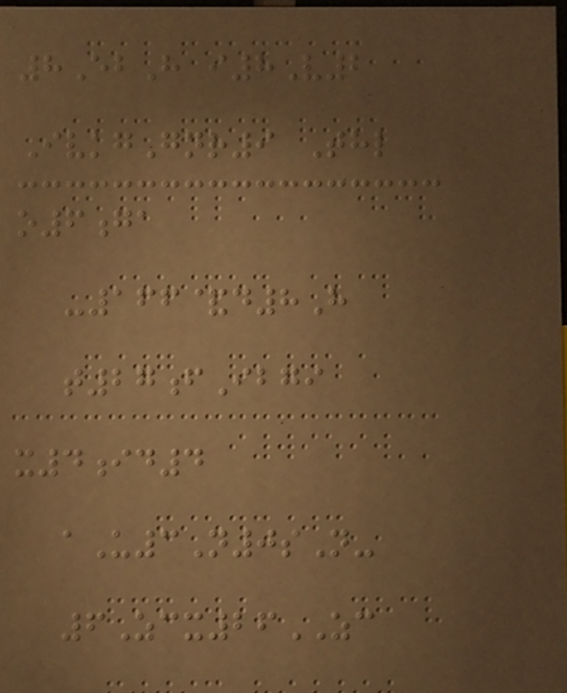8EbH i8V2
IvkgGnr9 Thl
o6ga
-166&d8H
t27fIbgi
x4id4
aU3N0sN-
6Zcx26ZC
